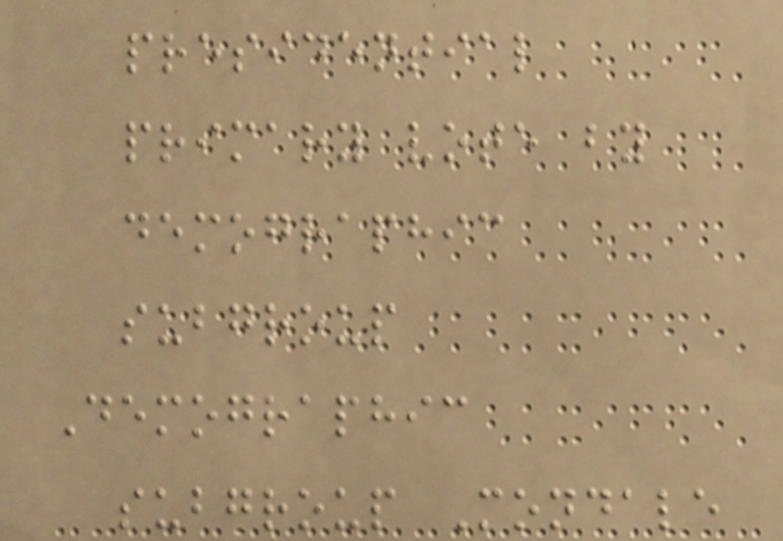presidential
primary vote by
demographic
subgroup
Demographic
subgroup Mondale
